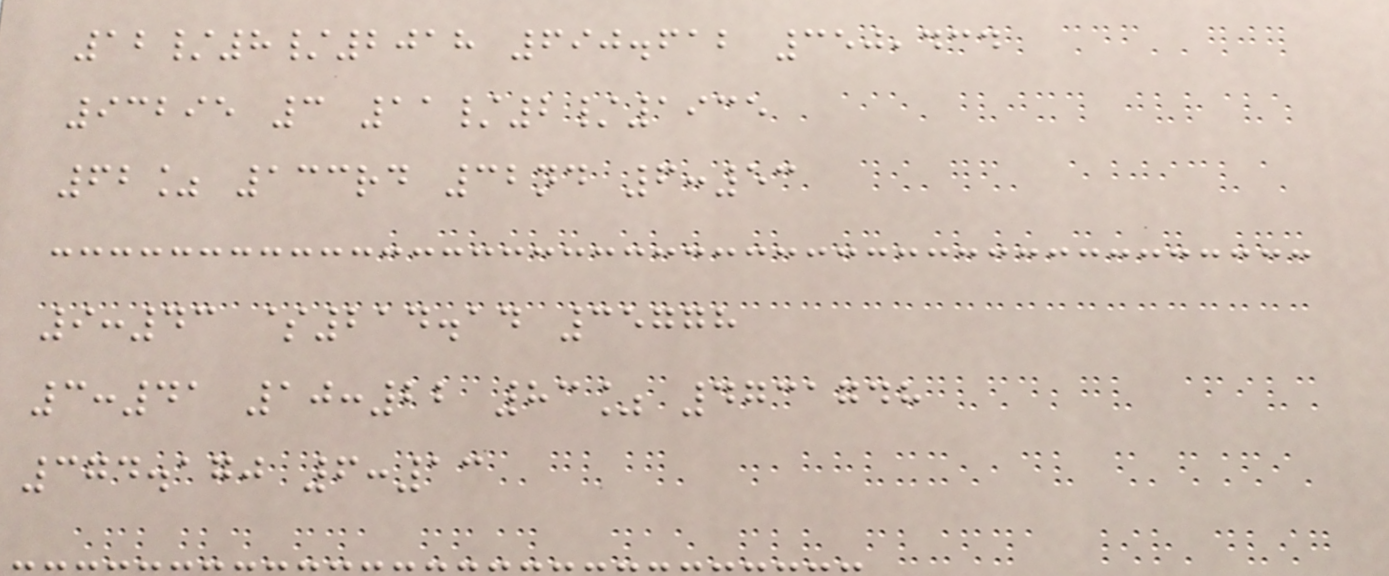12/8/2018 690.612 350,434
93295 3 11/2/1935
62% 133rd 32nd 6:53
9:43 $214.14 35778
3:41 10:22 83% 4731748
374.170 6:13
